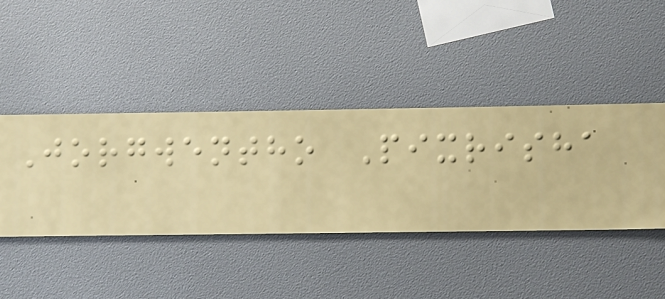Jorgwentho Pixrisha
